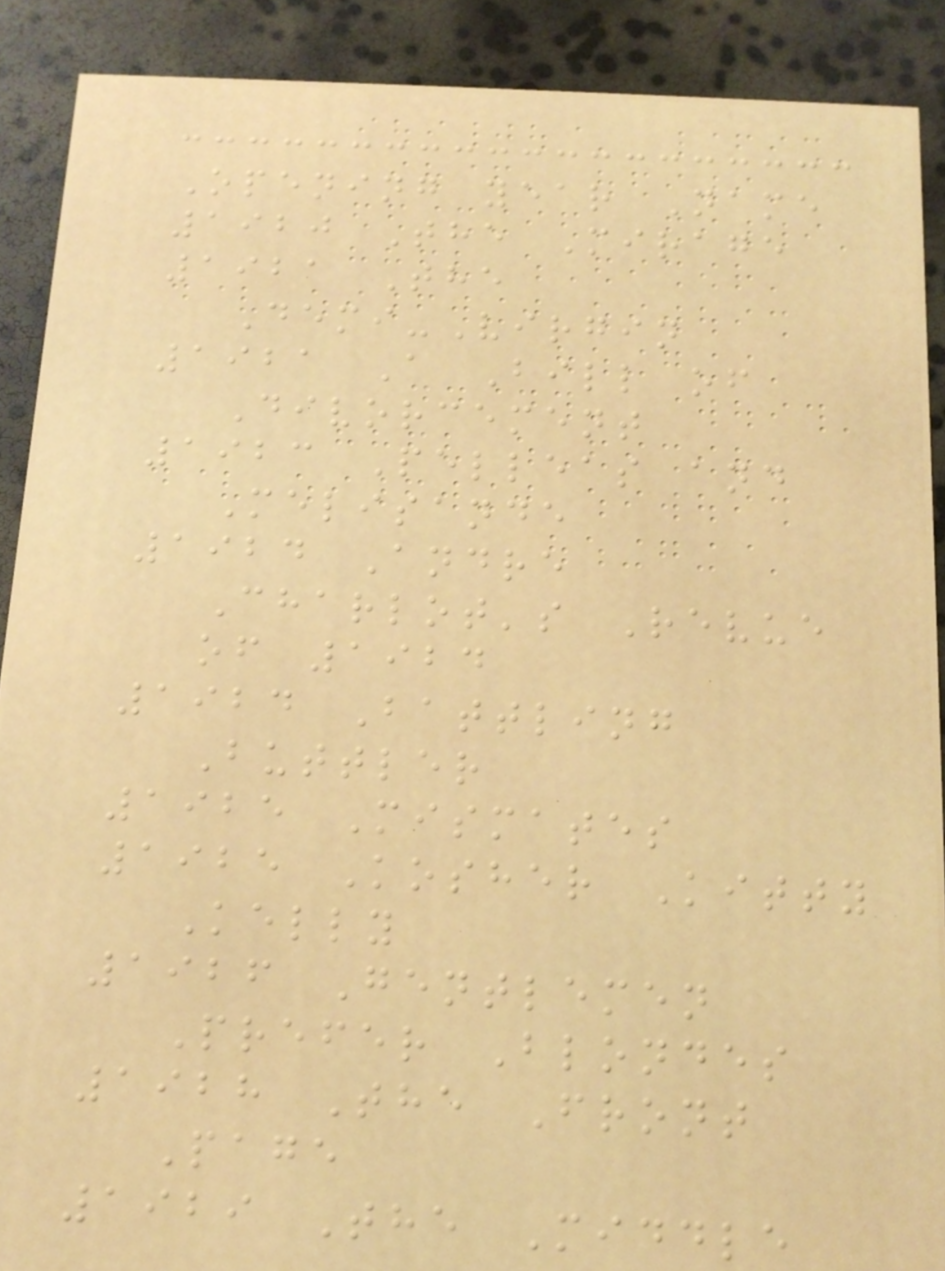Opening year Name
1920 The Mirage
1921 The
Demi-Virgin
1921 A Bill of
Divorcement
1923 Pelleas and
Melisande
1924 Andre
Charlot's Revue
of 1924
1924 Battling
Buttler
1925 Mismates
1925 Kosher Kitty
Kelly
1926 Gentlemen
Prefer Blondes
1928 The Front
Page
1929 The Middle
